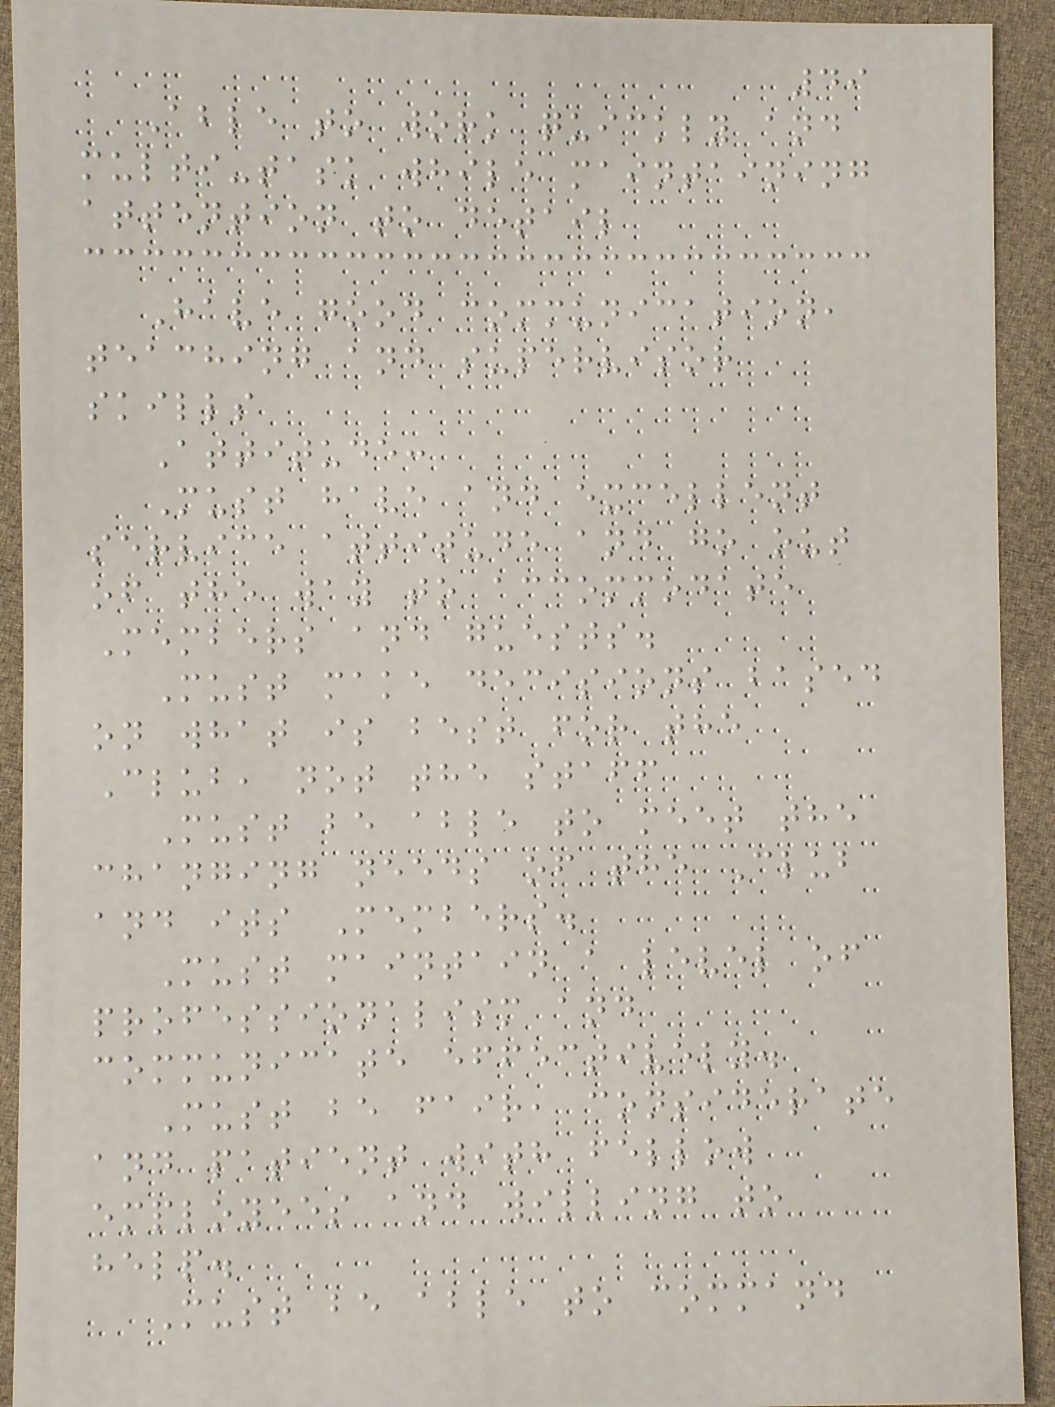49
Able to work quickly and
multi-task while maintaining
attention to detail
Have good communication,
teaching and supervisor
skills
Attitude:
Must have and excellent
service attitude and go out
of the way to accommodate
Members and guests.
Must make decisions based
on what is best for the
Club, not the staff
Must be able to meet the
changing needs of the Club
and its Members.
Must maintain a level of
professionalism and
communicate effectively.
Must be fair, considerate
and patient with fellow
employees and willing to
help.
Must be able to command
